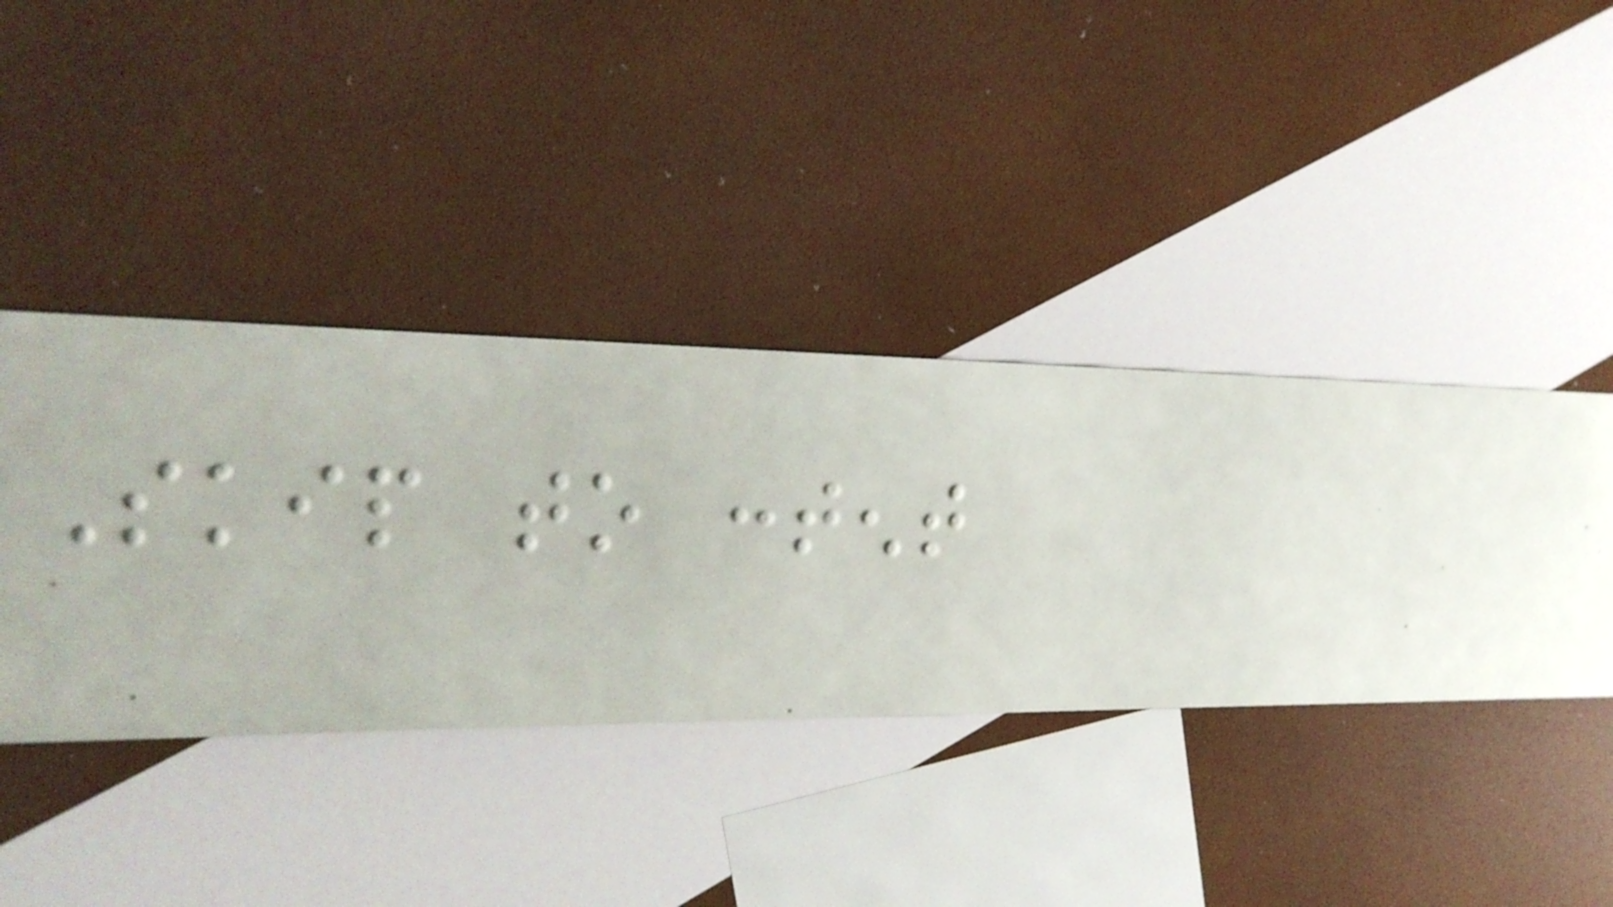Skip to content
